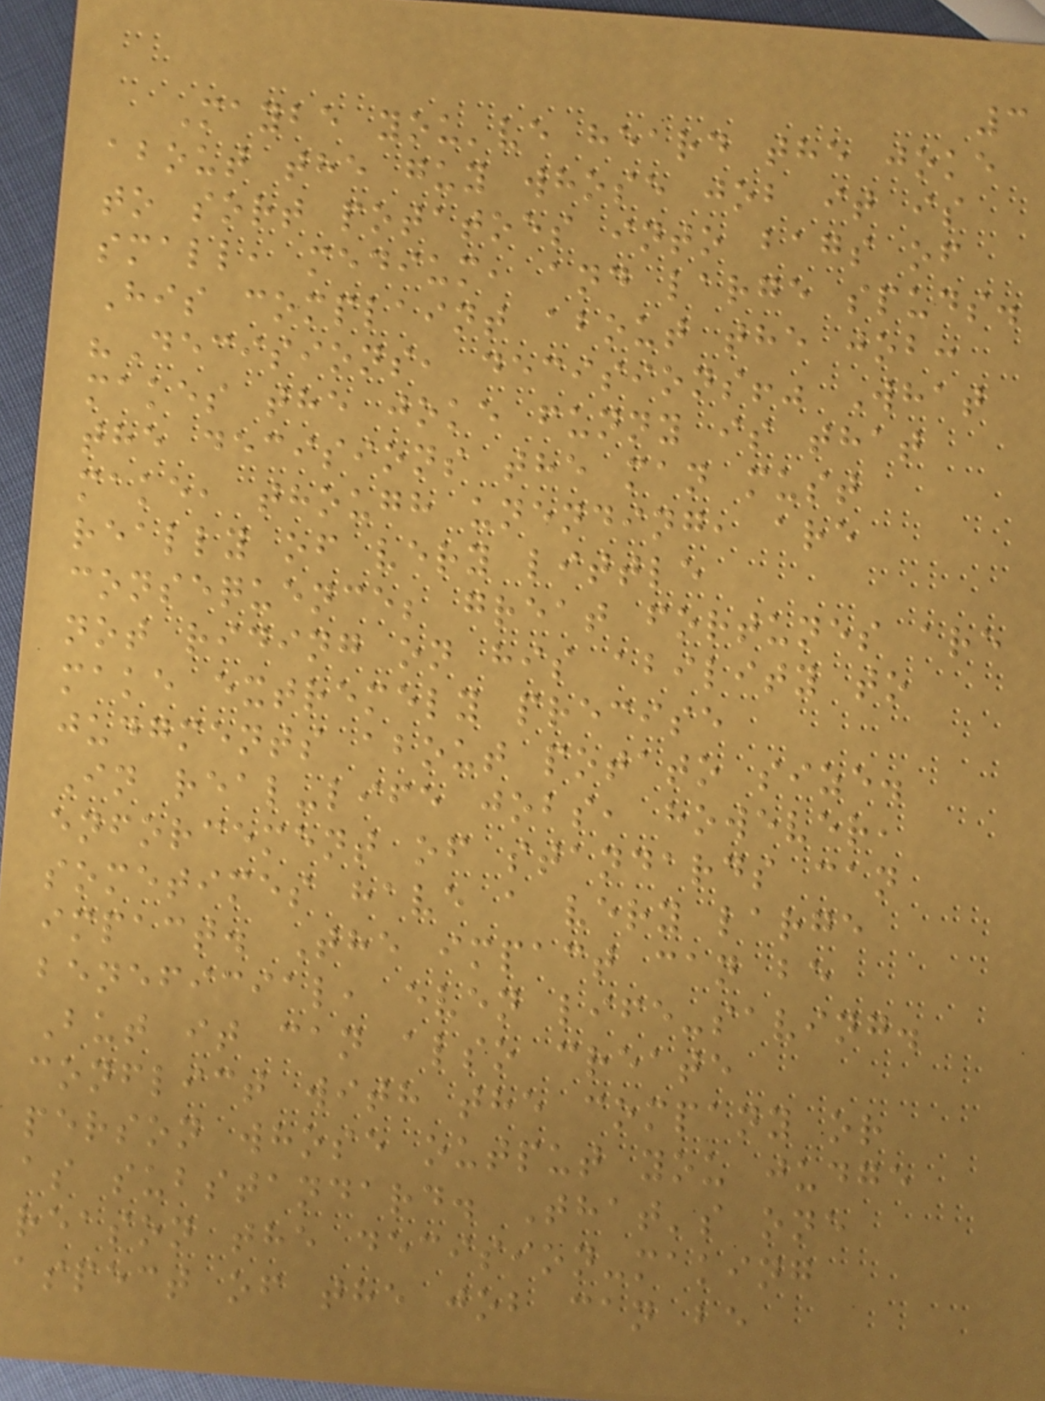3
Maybe you've heard the joke
about the guy whose job it is
to sort potatoes into bags of
small, medium, and large spuds.
His complaint about the job:
"Decisions, decisions!" What
makes the joke funny is that
the decisions the man must
make, though unending, are
really of very little
consequence; great fortunes are
not riding on his ability to
make extremely precise
judgments about potato size.
In real-life jobs, however,
enforcement of standards can
sometimes have a very large
impact. The impact can be
beneficial, even life-saving.
But it can also create
conflict with the company or
person whose output you judge
as substandard. That's one
reason the decision-making
aspect of the job can be
